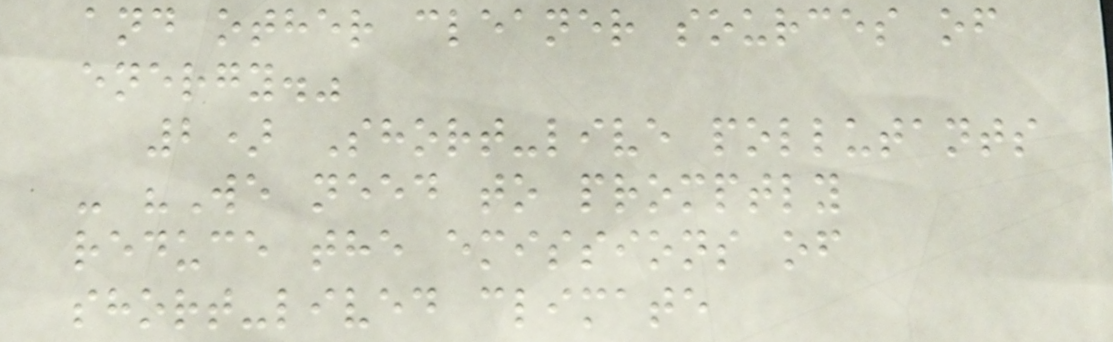and other cleaner sources of
energy."
2) Short-live pollutants
- "We need to promptly
reduce the emissions of
short-lived climate
